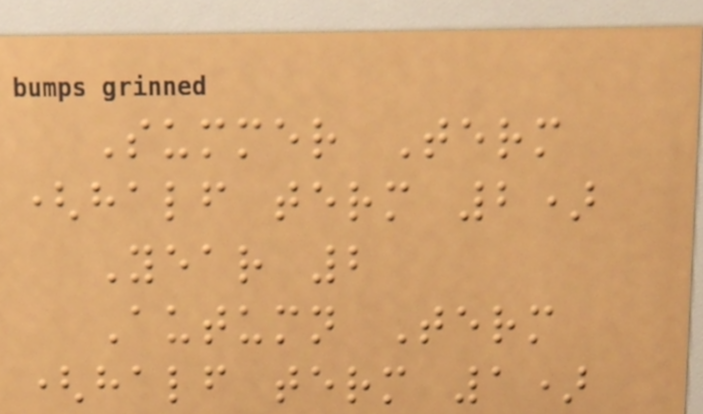Summer Term
(half term 2)
Year 2
Autumn Term
(half term 1)
